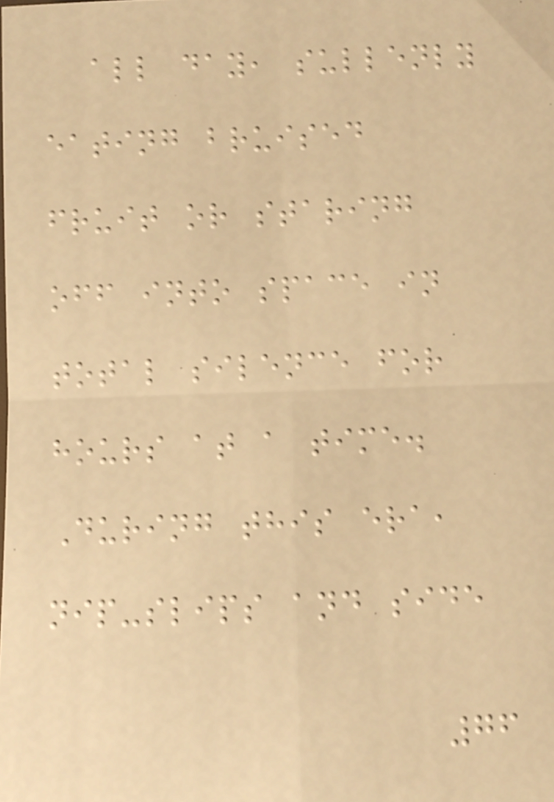all day, sullenly
eating bruised
fruit or staring
off into space in
total silence for
hours at a time.
During this era,
nip-slips and side
76
